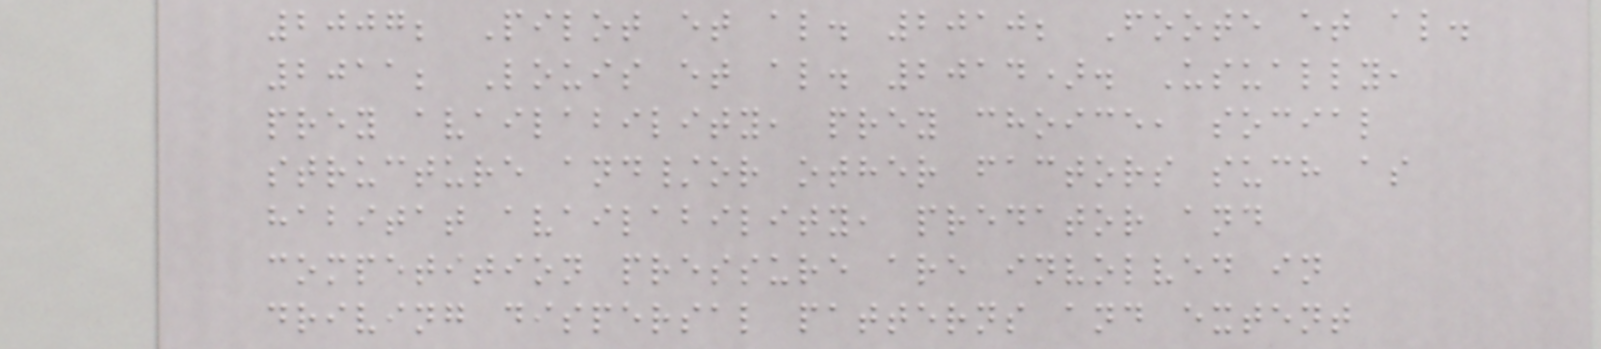2007; Pilot et al. 2010; Foote et al.
2011; Louis et al. 2014). Usually,
prey availability, prey choice, social
structure and/or other factors such as
habitat availability, predator and
competition pressure are involved in
driving dispersal patterns and extent
